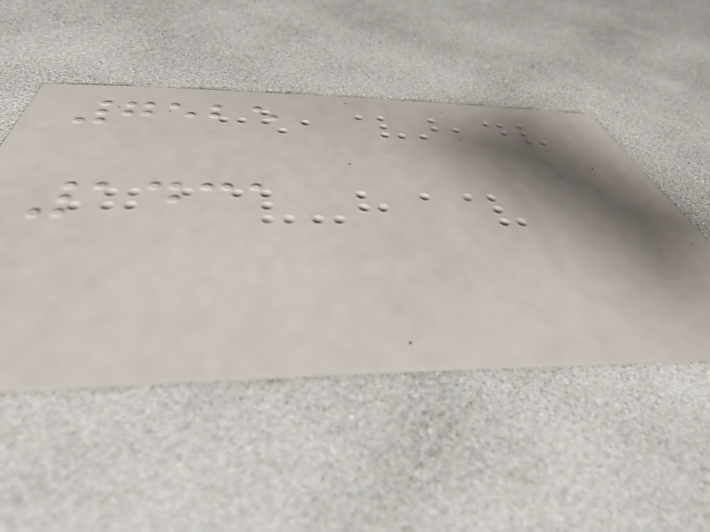7525
1431
